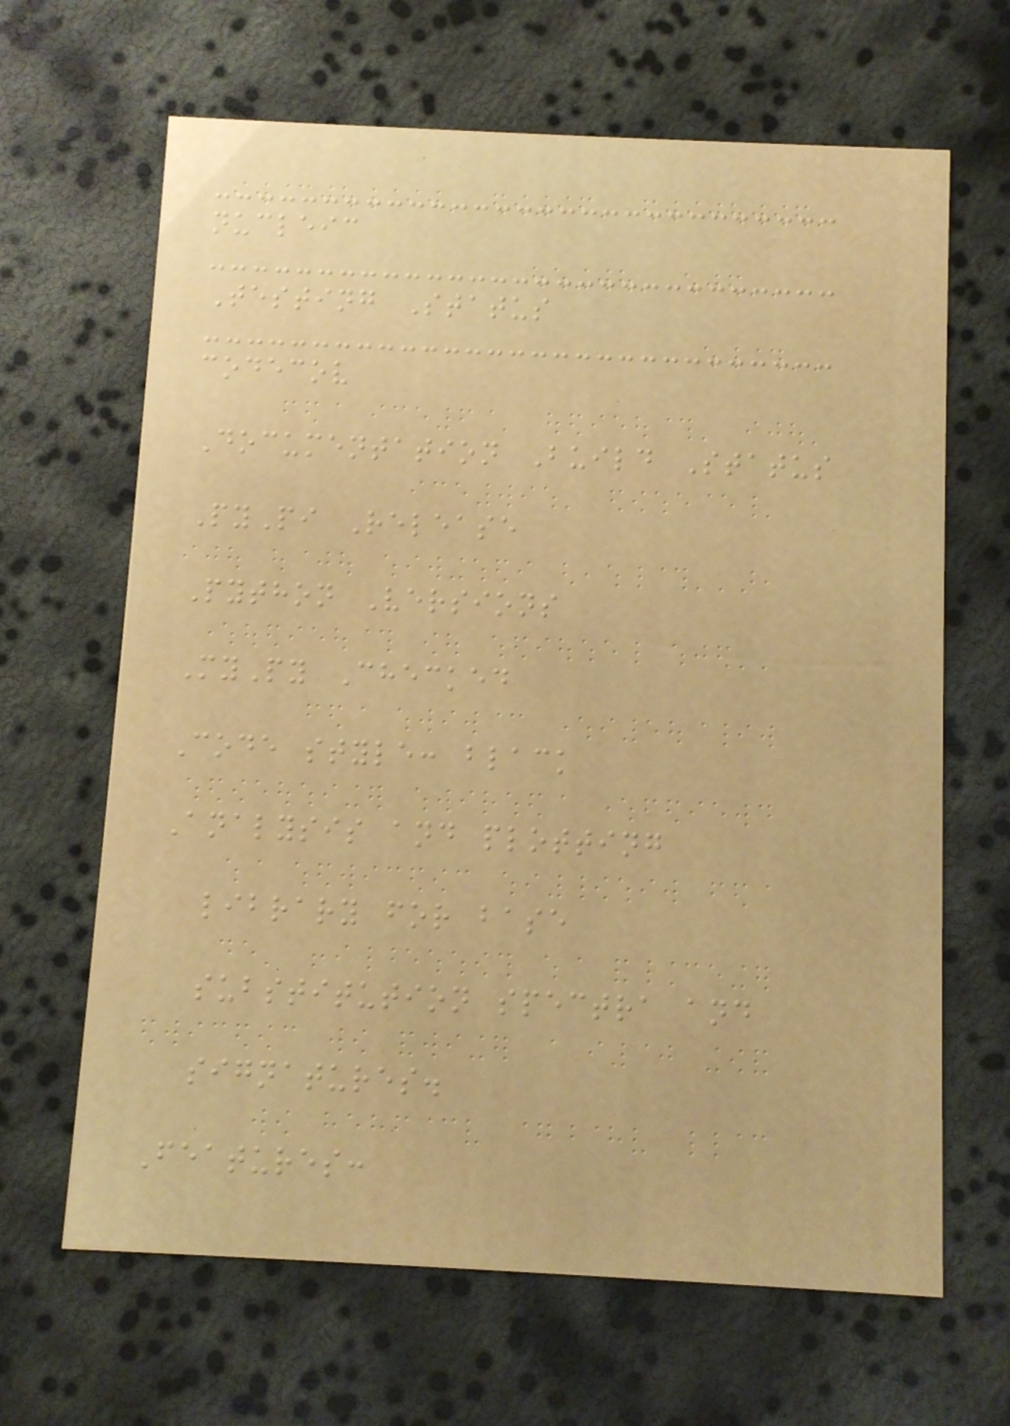nucleic
Testing Status
codecov
Documentation Build Status
PyPi Release
Python Versions
MyPy Checked
Code style: black
Analysis and plotting
library for base
substitution spectra and
signatures.
Features:
